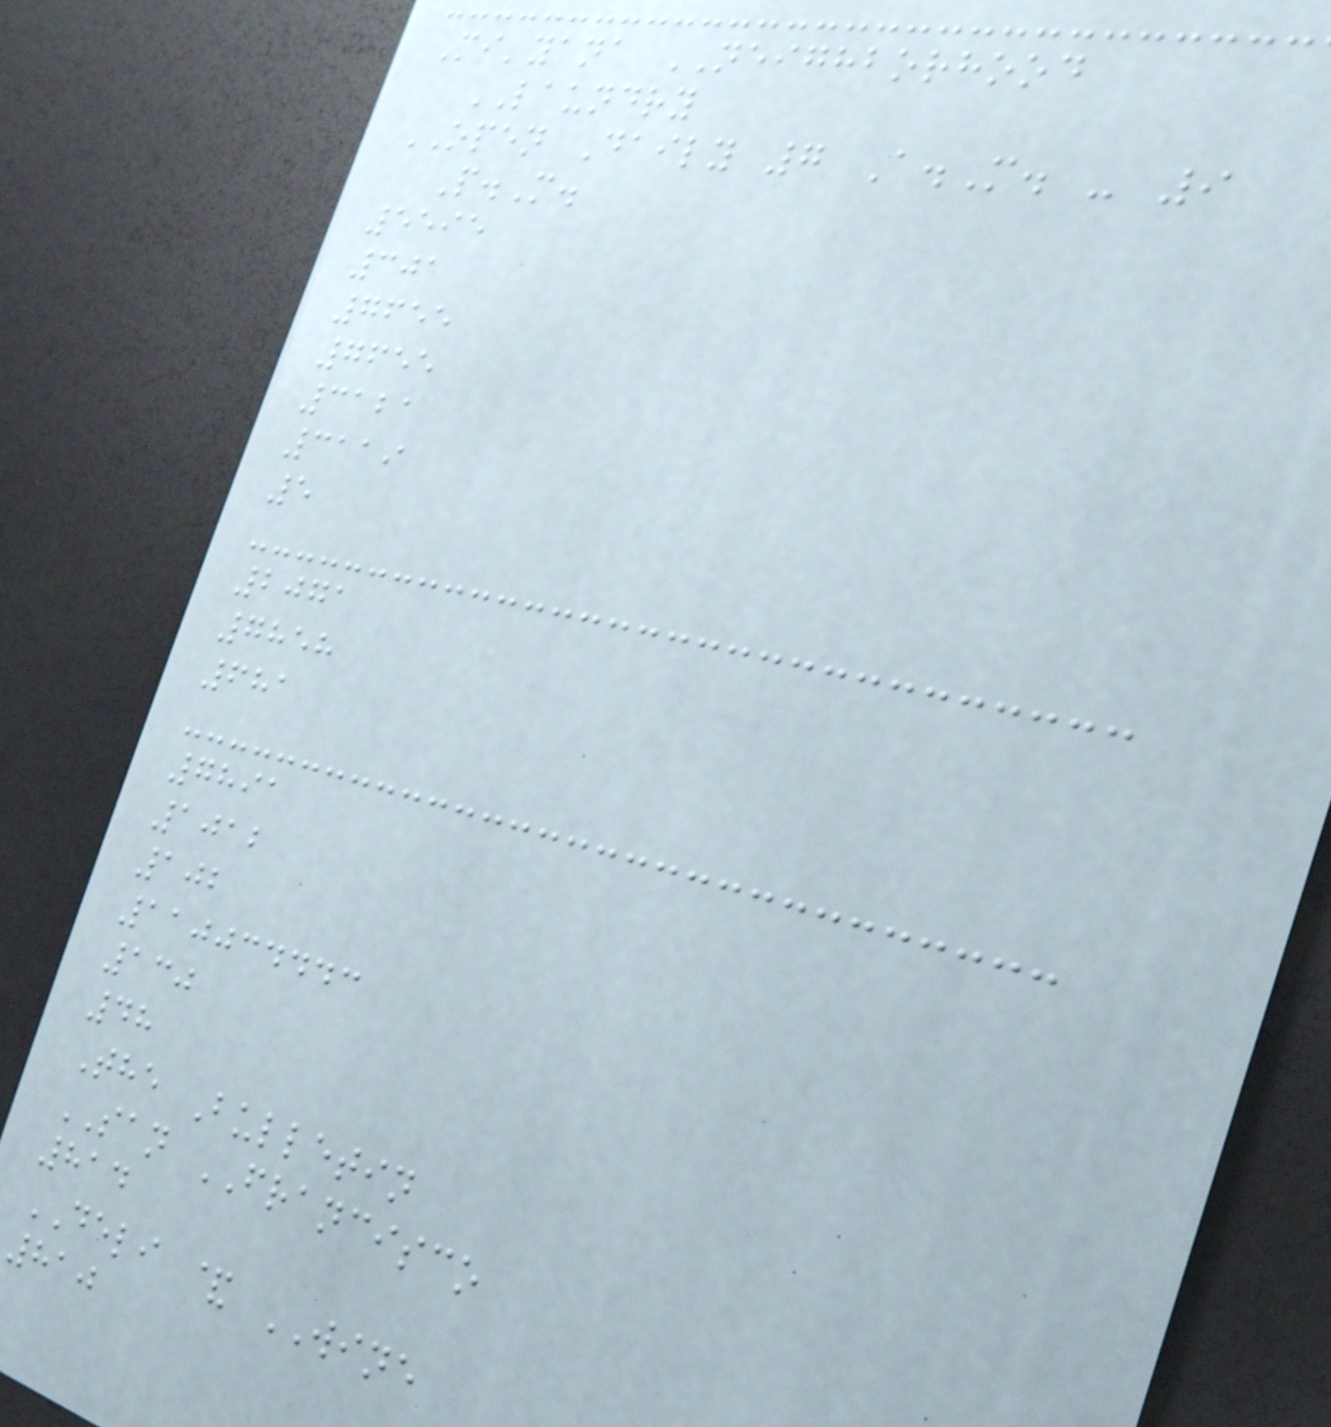Mi'yana NEIGHBORHOOD
LAUNDRY
OPEN Daily 7 A.M. - 9
P.M.
5595
301
7655
7655
3121
3119
5
2071
7858
681
7891
1012
102
110034443
130
48
The Bulletin
SAN FRANCISCO
814
DELI & WINE
810
